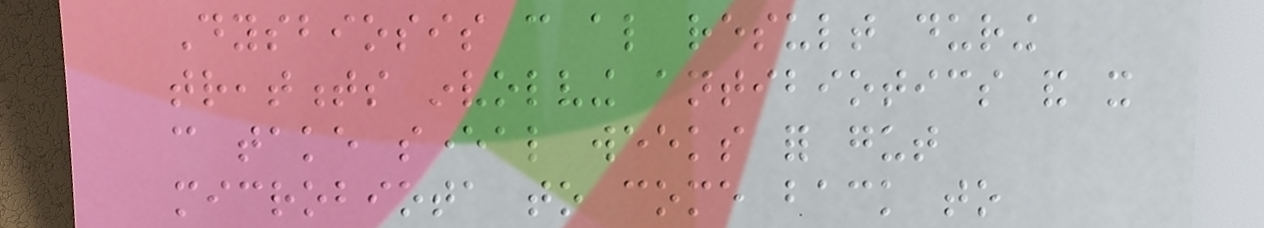Dysbiosis can also result during
treatments involving antibiotics and it
can take several weeks for gut
microbiota to come back to
